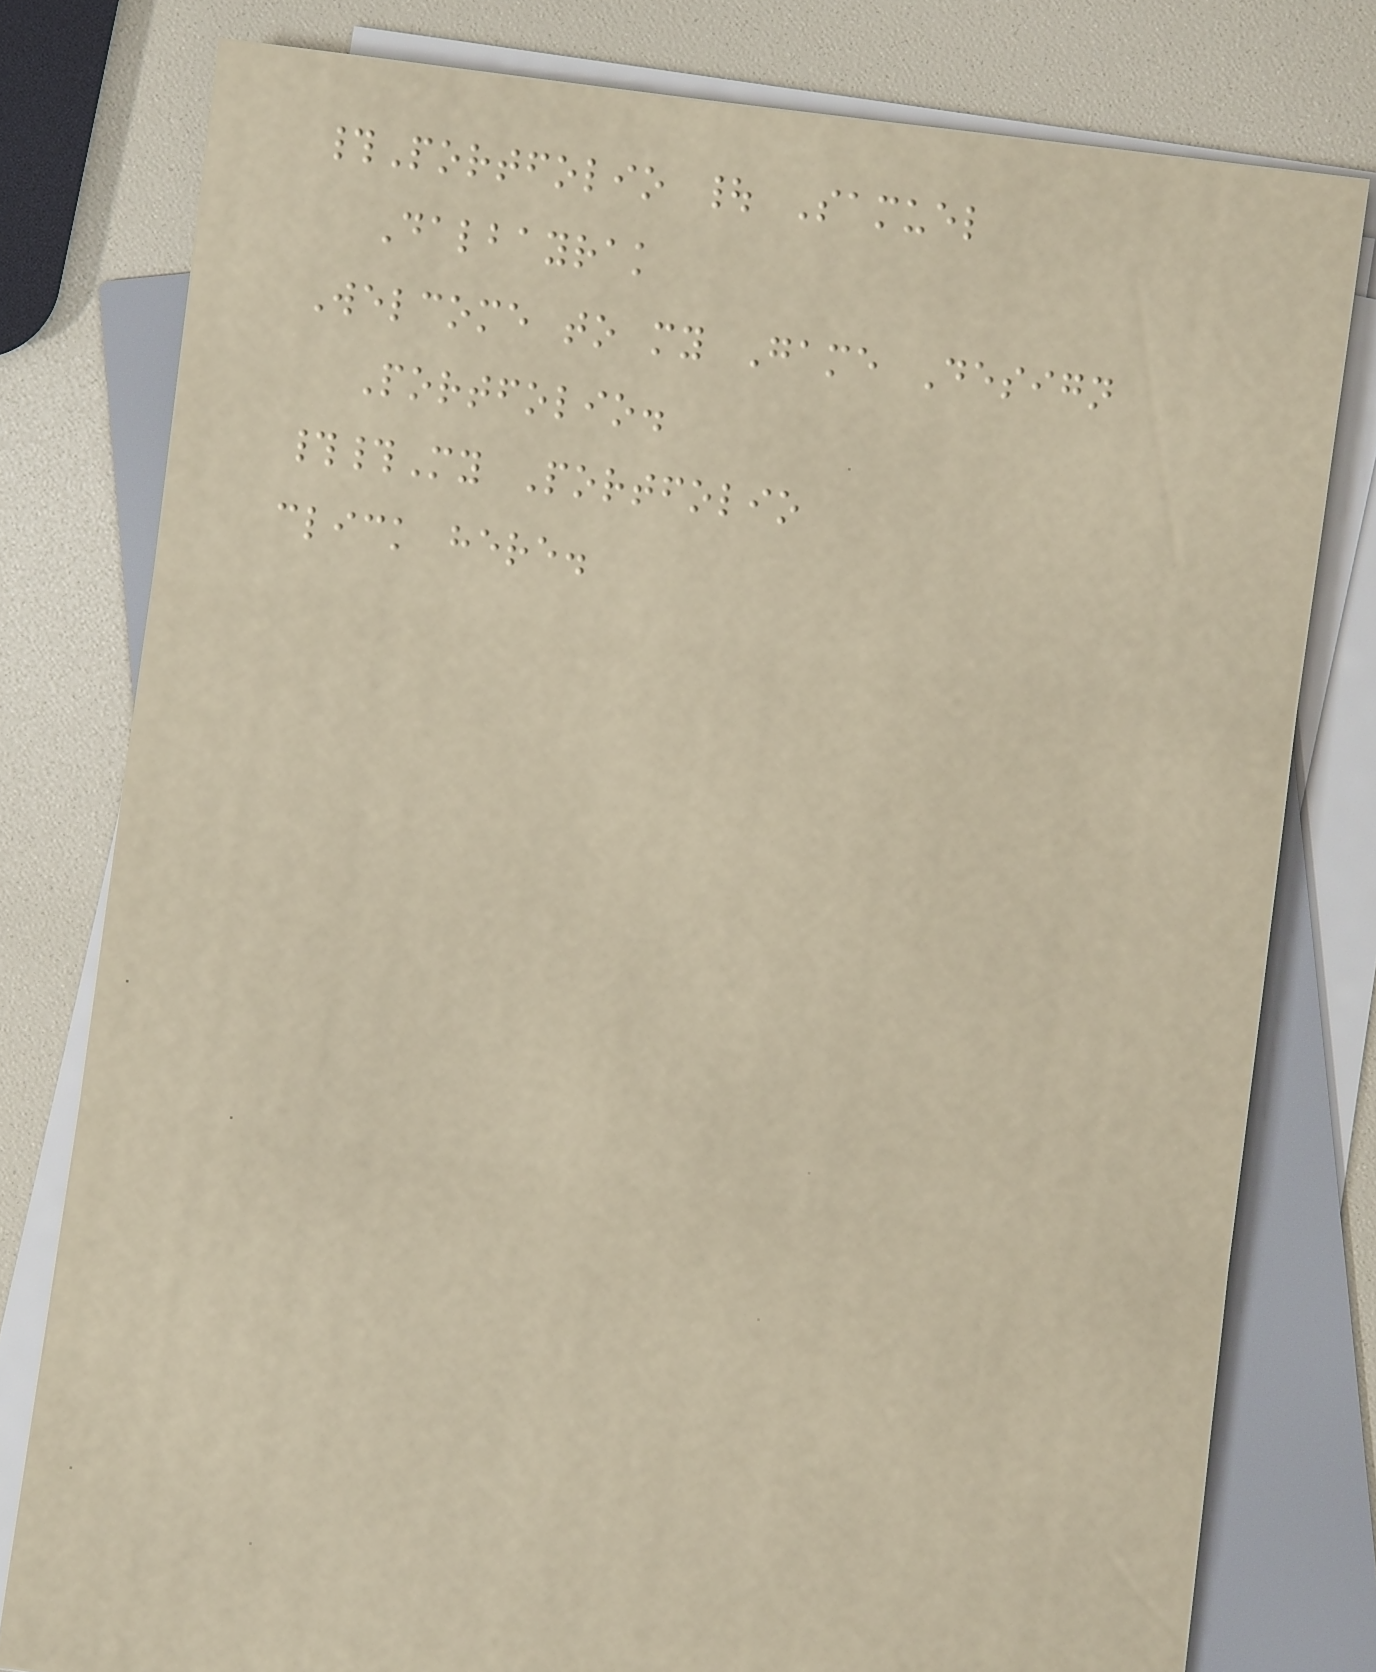#Portfolio | Samuel
Dalbayrak
Welcome to my Game Design
Portfolio.
##My Portfolio
click here.
